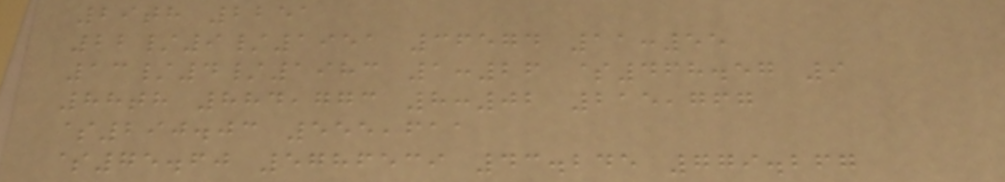29th 2251
22/9/1951 36574 11:55
13/4/1983 1:26 $468.57 9
88th 884,773 8:02 215,767
$290.03 555,611
$75.60 5786539 43.245 779.267
